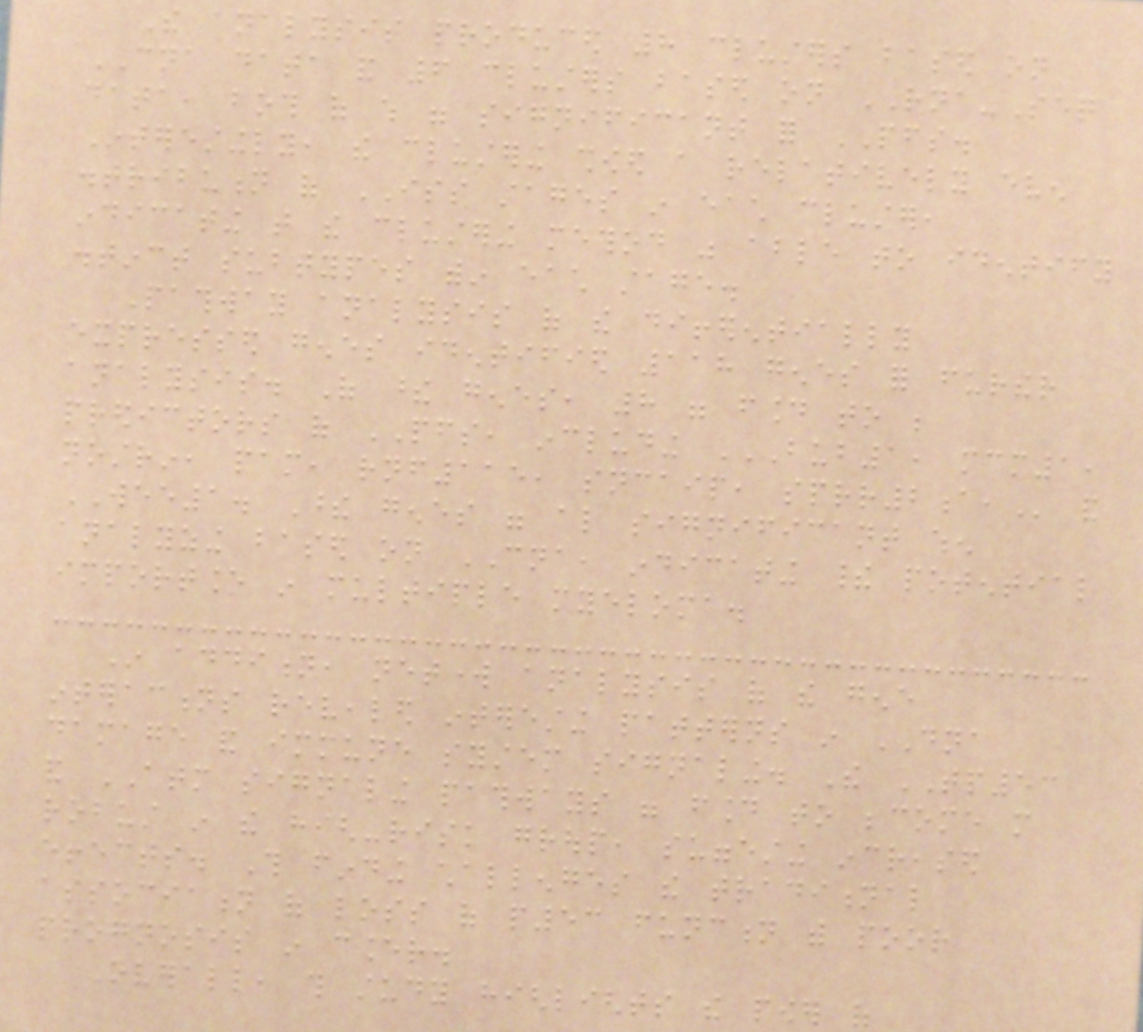The analysis produced 8 clusters based on
CNA data and 6 clusters based on RNA-Seq
data, both of which were significant for PFS.
Interestingly, the clustering showed a relatively even
distribution of ISS stages in each cluster,
indicating that the clustering method was able to identify
distinct subtypes within each stage.
Pathway analysis of the differentially
expressed genes identified 118 genes for further
analysis. Of these genes, 8 were found to be
predictors of PFS, including BUB1, MCM1,
NOSTRIN, PAM, RNF115, SNCAIP, SPRR2A, and
WEE1. These genes were also significant when
analyzing based on CNA, indicating their potential
importance in multiple myeloma.
In addition, network analysis of the gene
interactions revealed interesting patterns in DNA
damage and immune system signaling. The TP53
and ATM signaling pathways were found to become more
robust in the high-risk group, suggesting increased
effects. This finding challenges the traditional
association of loss of p53 function with poor
prognosis in cancer.
Overall, this study highlights the power of
